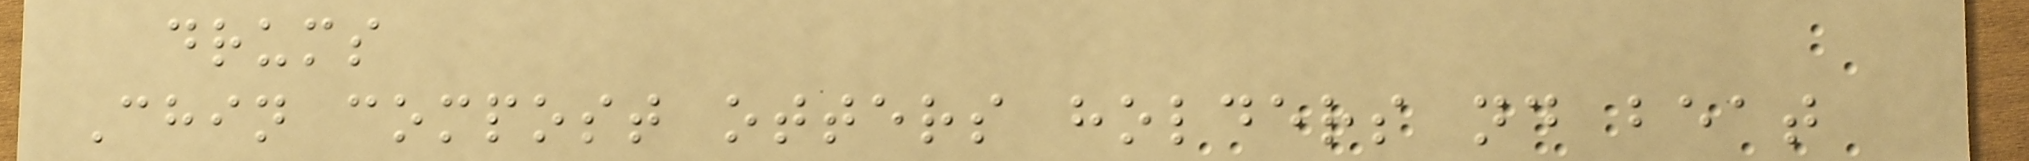drums
Chin compost otters holders nd beat
